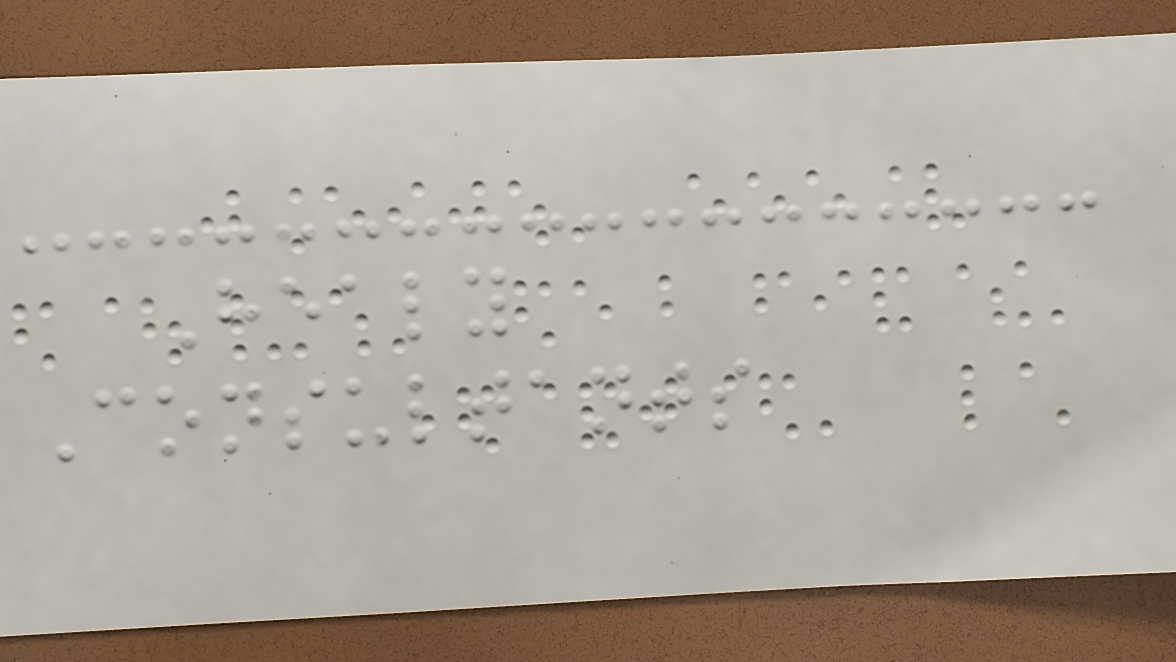Healy
Consultants
